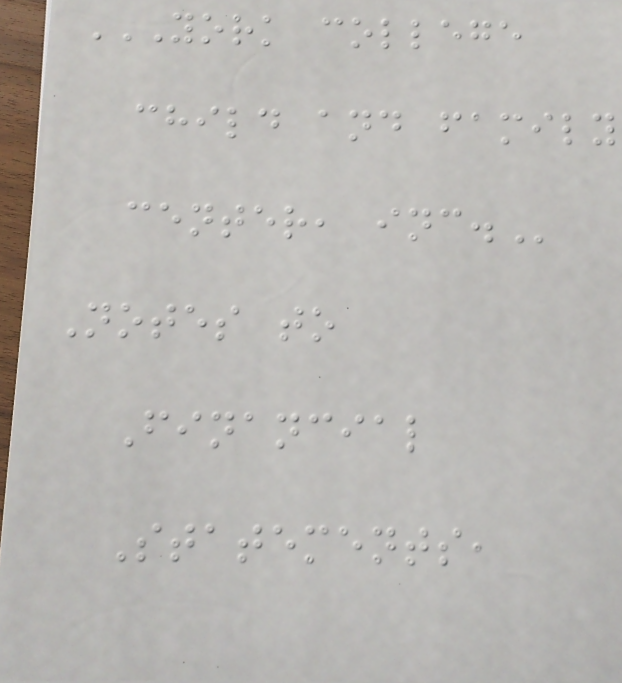YORK COLLEGE
CHILD AND FAMILY
CENTER, INC.
Notes to
Financial
Statements,
